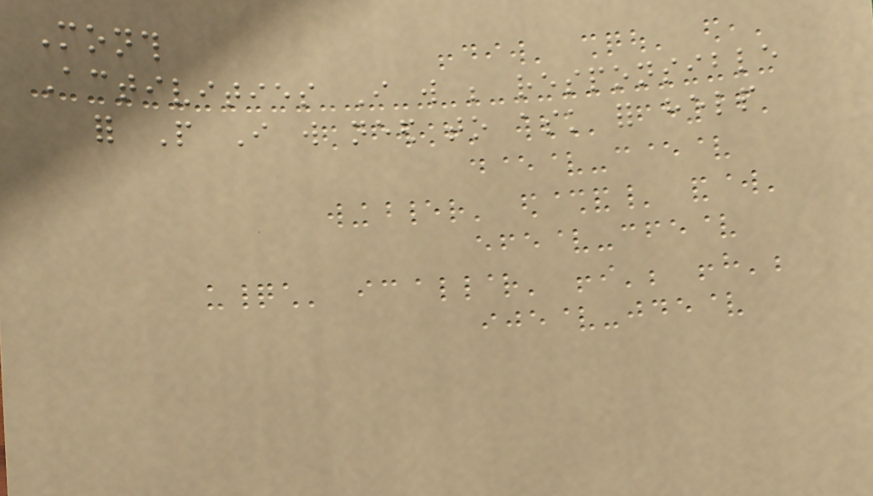Month
Activities I will be responsible
for People I will need to ask for help
